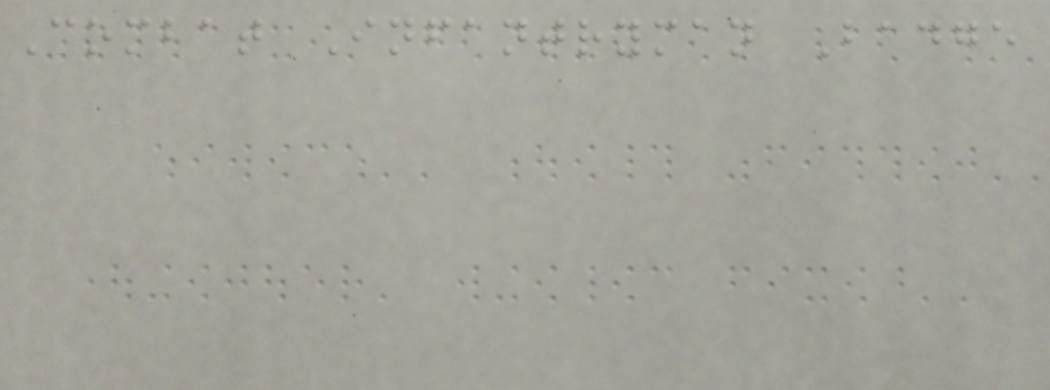Combat Infantryman Badge
